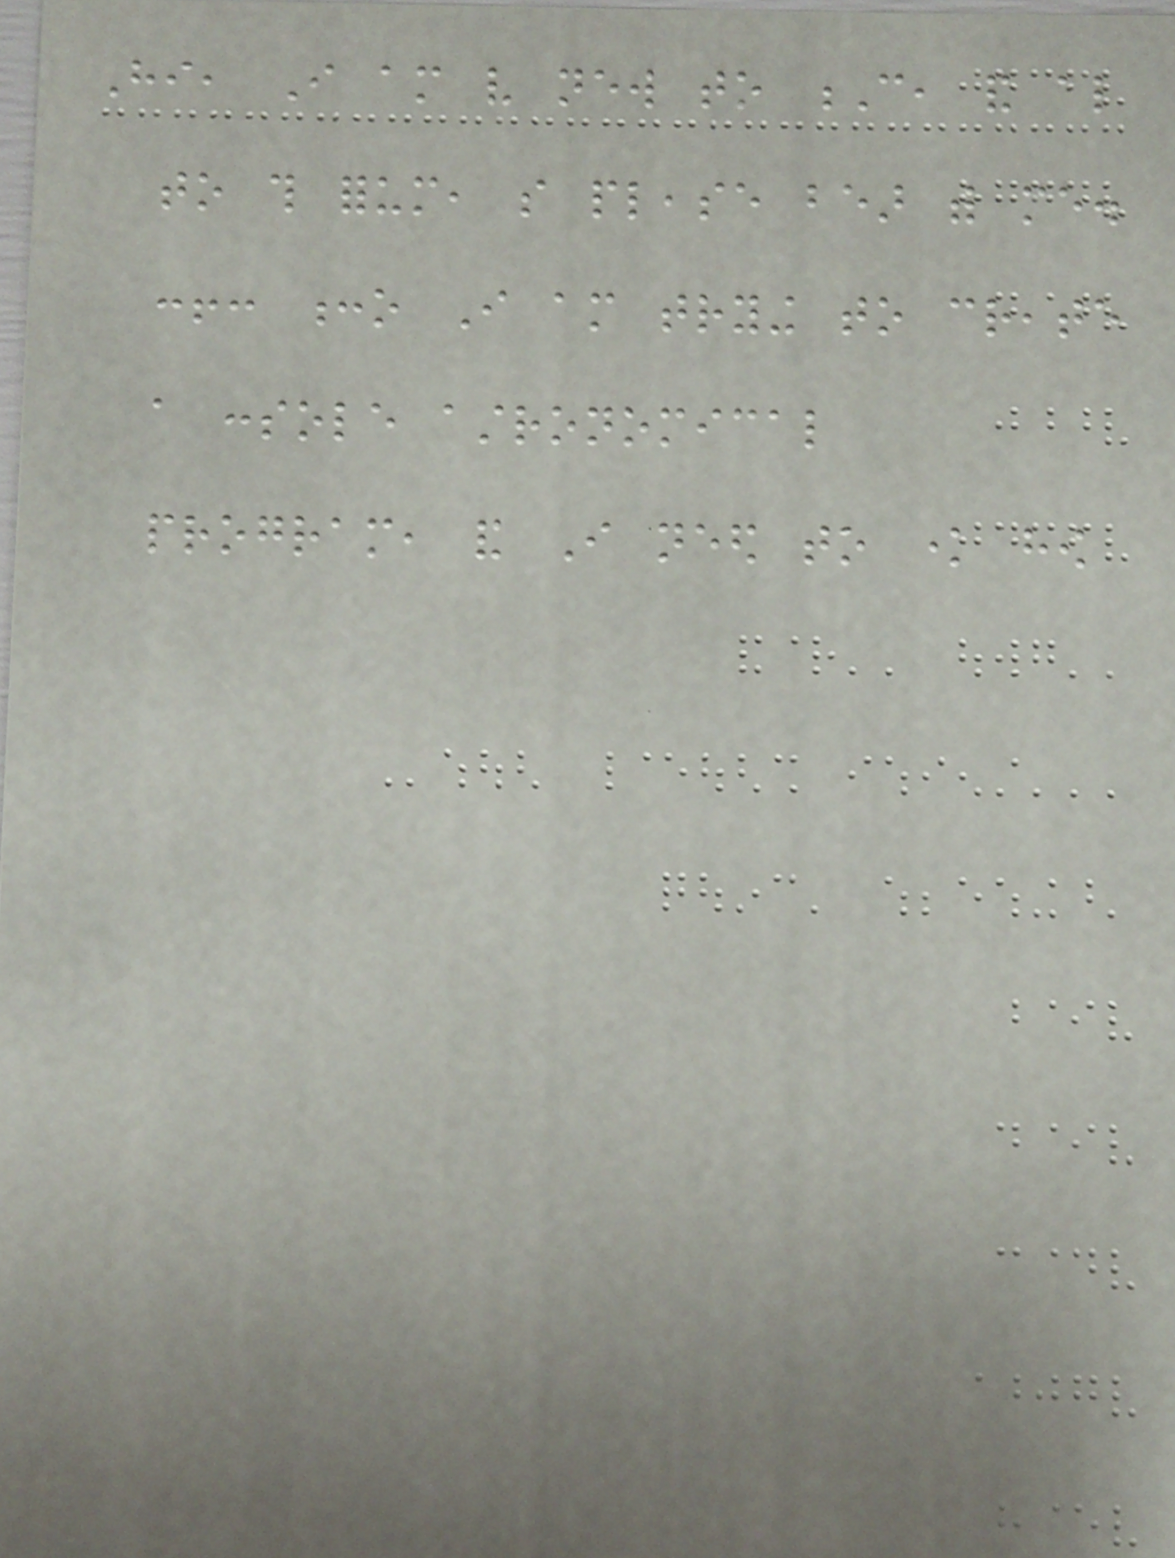Hi, I am very new to C, and also
to this forum, so please bear with me.
:!: :o I am trying to create
a console astronomical
program, and I need to know how
